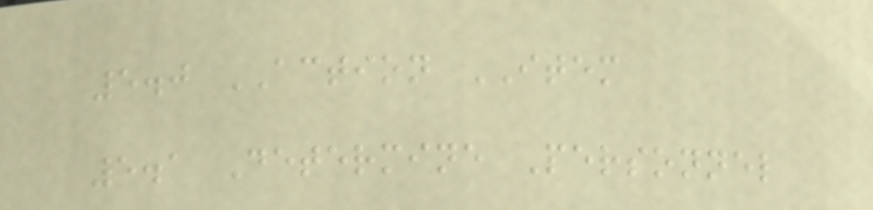5.0 ACTION ITEM
5.1 Determine Personnel
